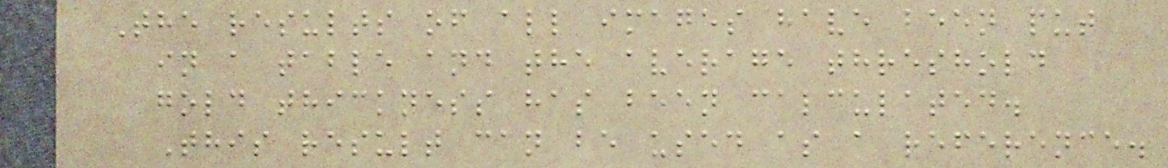The results of all images have been put
in a table and the average threshold
gold thickness has been calculated.
This result can be used as a reference.
